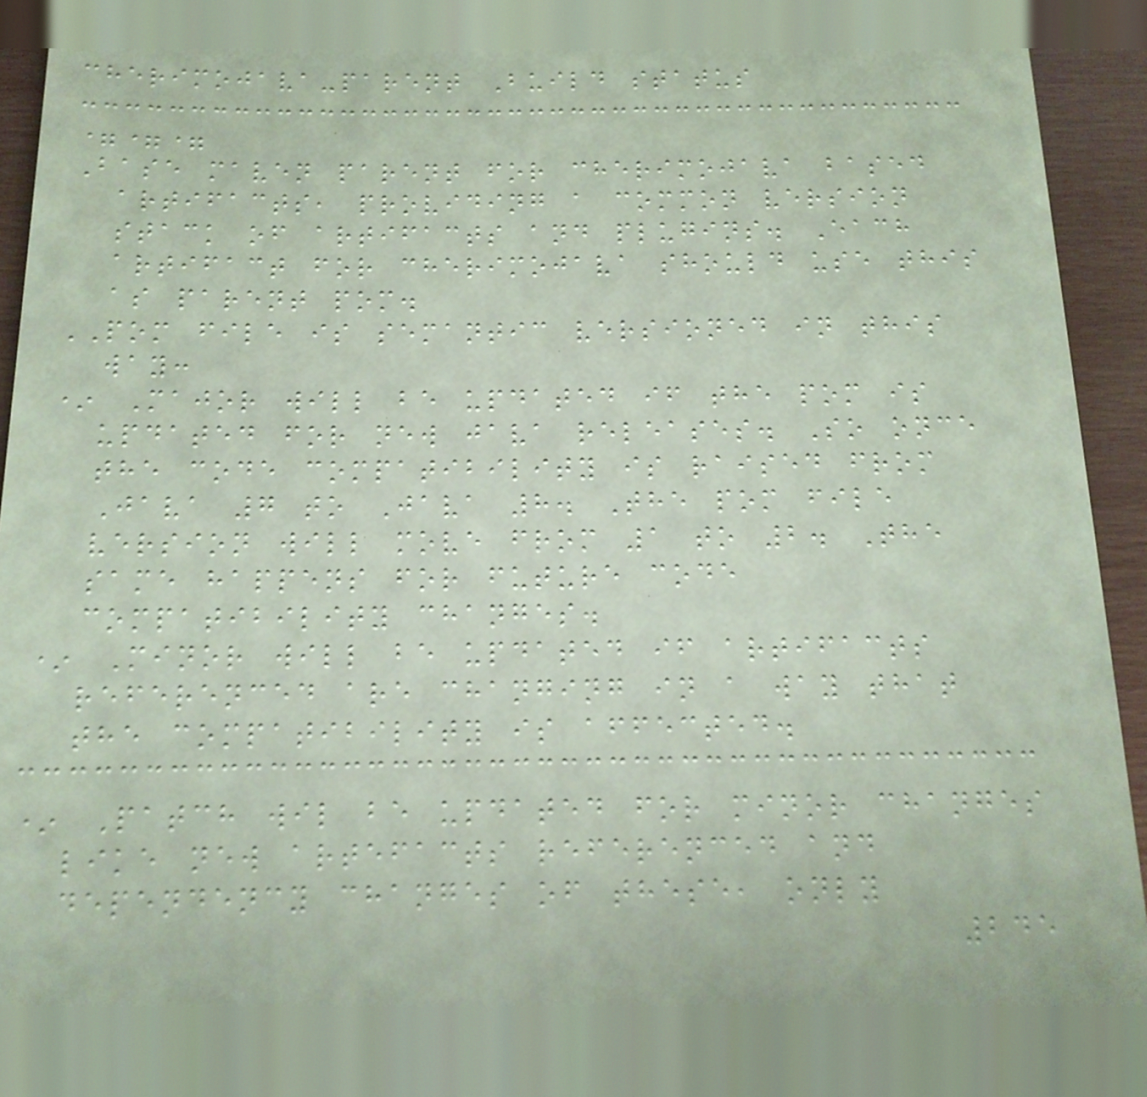cherimojava-parent Build status
===
Base maven parent for cherimojava based
artifacts, providing a common version
stack of artifacts and plugins. Each
artifact for cherimojava should use this
as parent pom.
POM file is semantic versioned in this
way:
* Major will be updated if the pom is
updated for new java releases. So once
the code compatibility is raised from
Java 7 to Java 8. The pom file
version will move from 1 to 2. The
same happens for future code
compatibility changes.
* Minor will be updated if artifacts
referenced are changing in a way that
the compatibility is affected.
* Patch wil be updated for minor changes
like new artefacts referenced and
dependency changes of these, only
245
